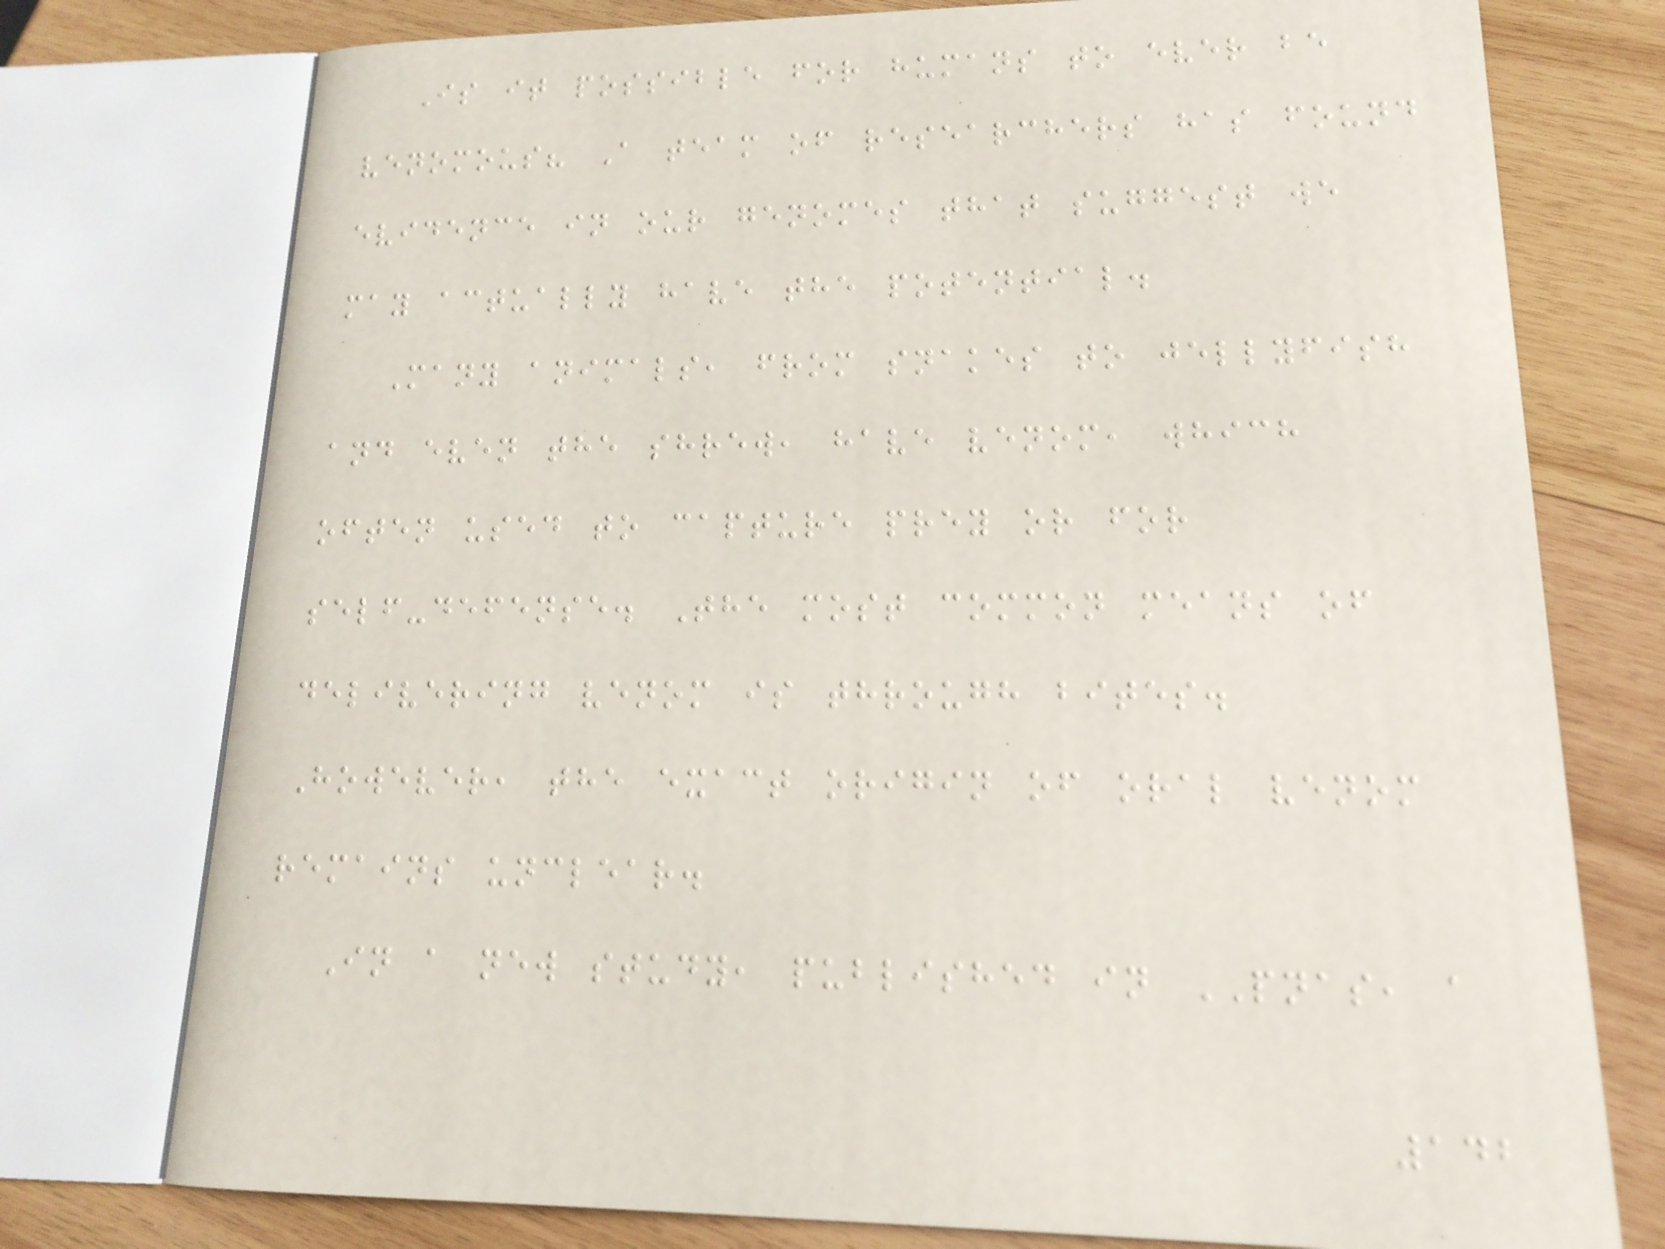Is it possible for humans to ever be
venomous? A team of researchers has found
evidence in our genomes that suggest we
may actually have the potential.
Many animals, from snakes to jellyfish
and even the shrew, have venom, which
often used to capture prey or for
self-defense. The most common means of
delivering venom is through bites.
However, the exact origin of oral venom
remains unclear.
In a new study, published in PNAS, a
142
